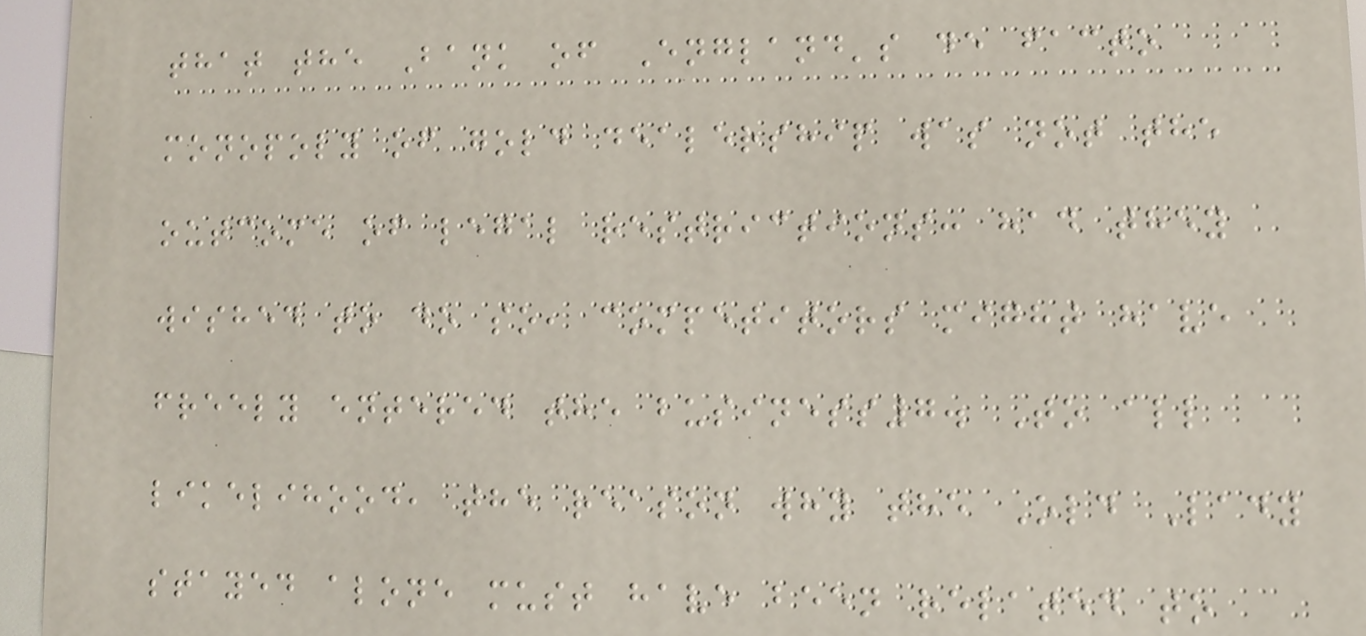that the Bank of England's de facto
monopoly of gold dealership was not the
outcome of legal restrictions: had they
wished to do so, competitors might have
freely entered the business7. To all
likelihood, the reason why the Old Lady
stayed alone must have been related to
